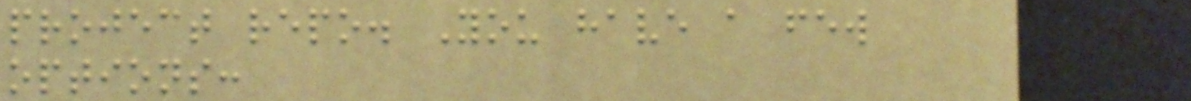project repo. You have a few
options:
